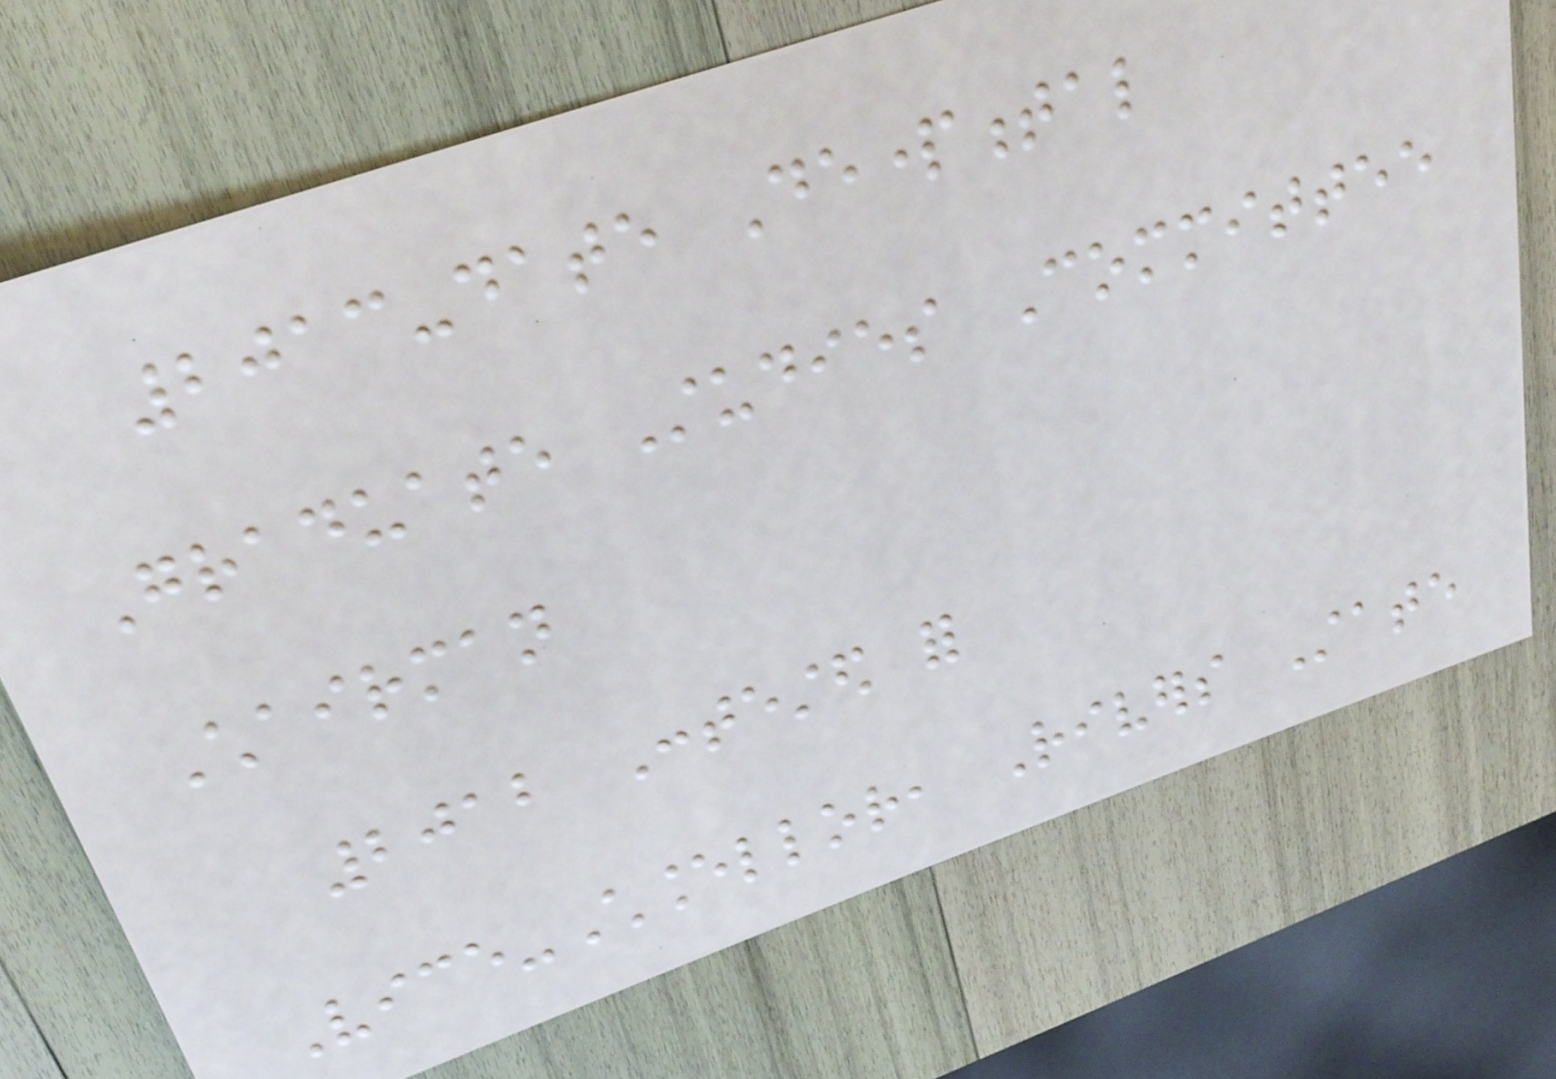2013-date Departmental
Graduate Studies Committee
Chairman
2012 Contested for
Vice-Chancellor, Rivers State
